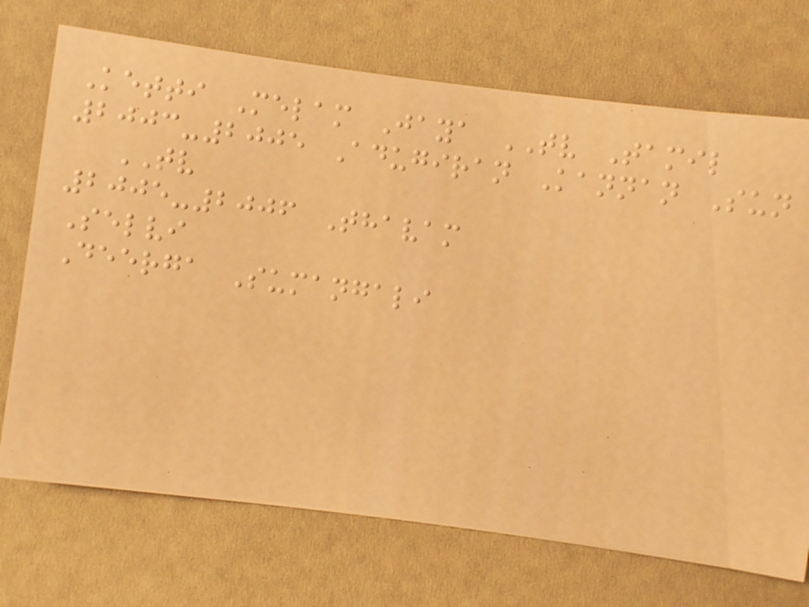Ketti Melam Jaya TV Tamil
2003-2005 Adugiran Kannan Sun
TV
2005-2006 Thavam
Selvi
Deerga Sumangali
